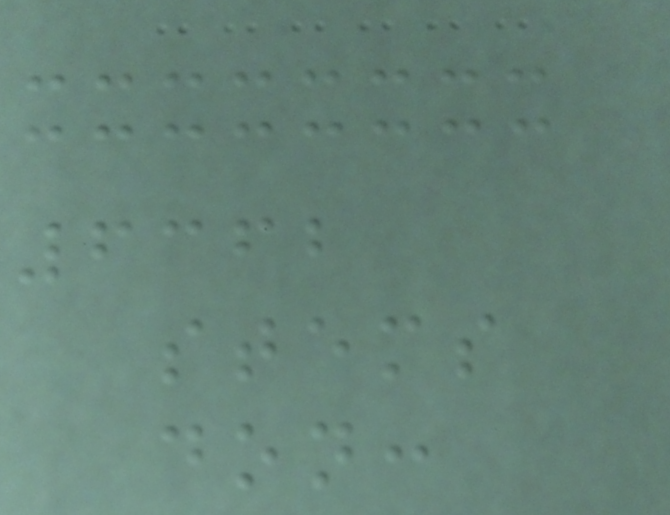6362
stems
don:
